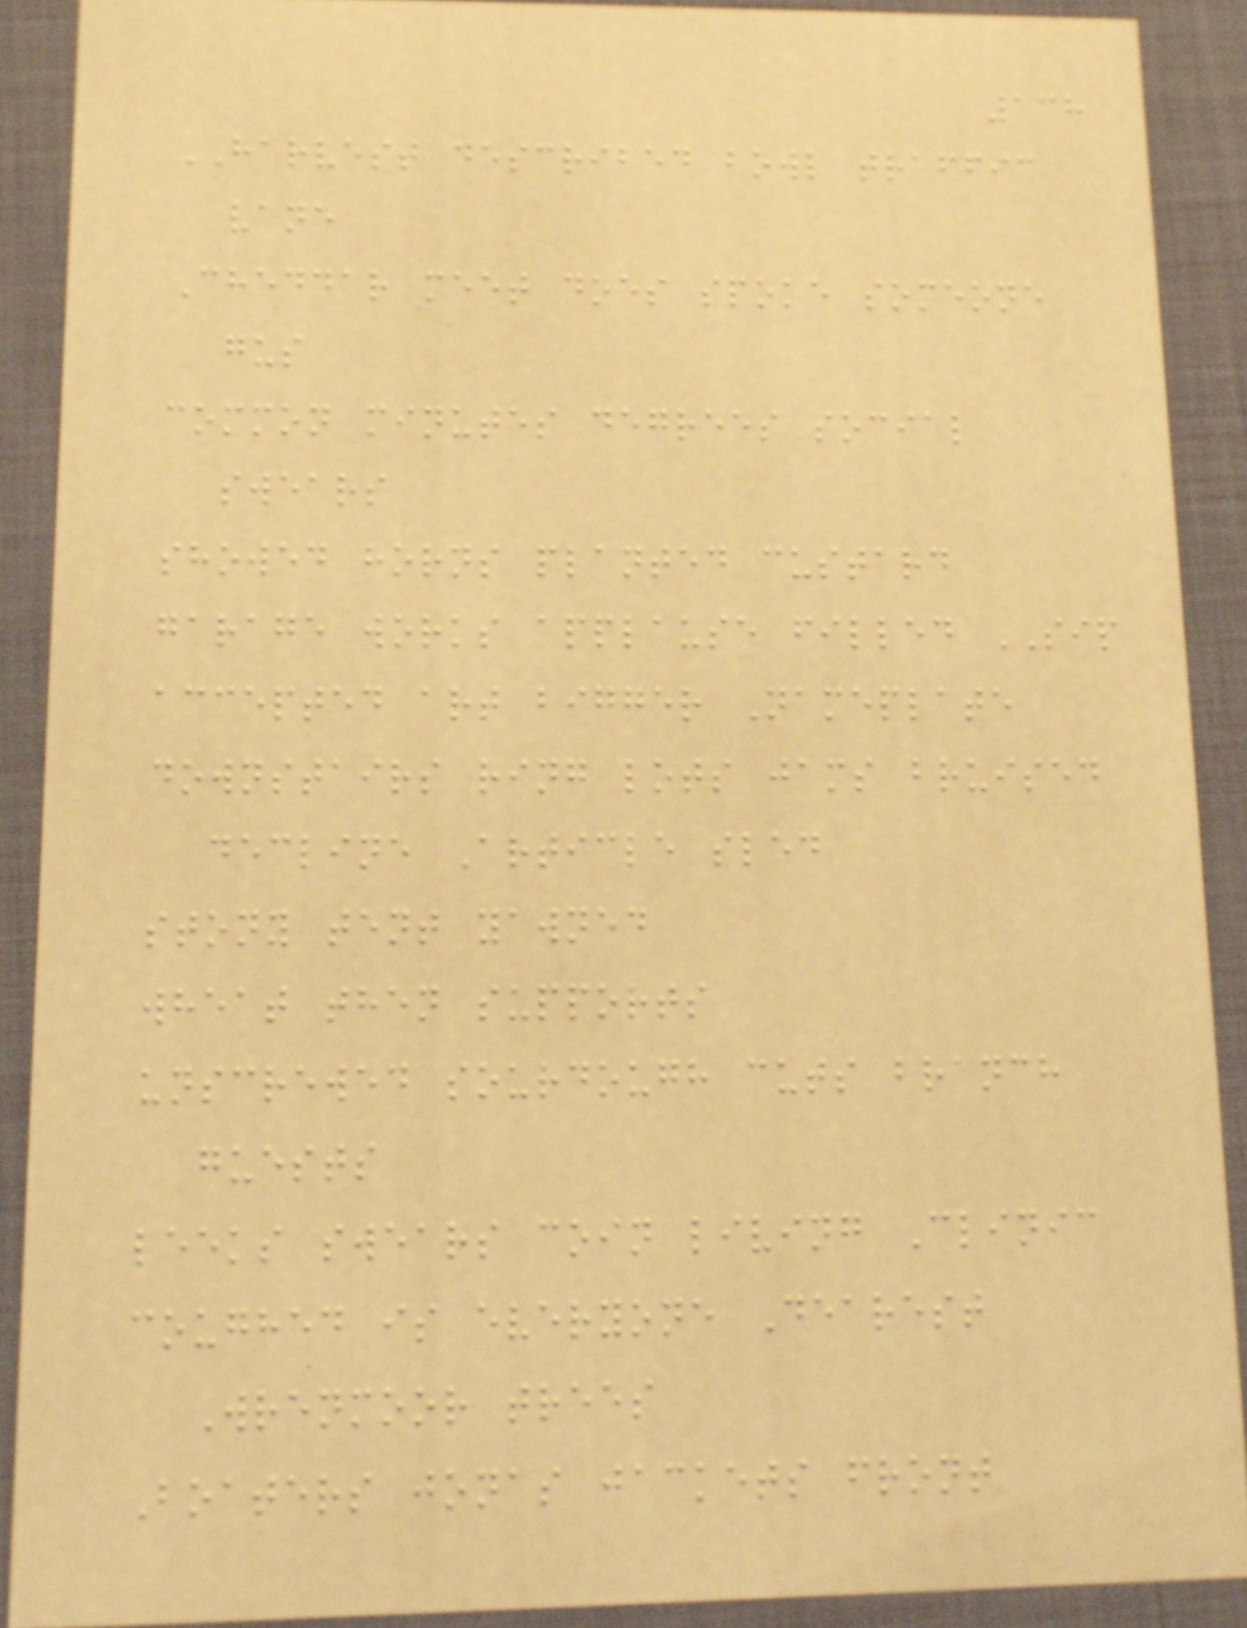138
HARVEST described bowl traffic
vane
Cheddar meet does spoke someone
gus
common minutes degrees social
swears
showed horns planted custard
garage works applause filled SIP
accepted art bigger Nameplate
downstairs ring lots jams bruised
decline Article sled
stony tent yawned
wheat then supports
unscrewed sourdough cuts branch
guests
leeks swears coin living Clinic
coughed is everyone Dearest
Wrenmoor trees
Boaters jonas jackets front
